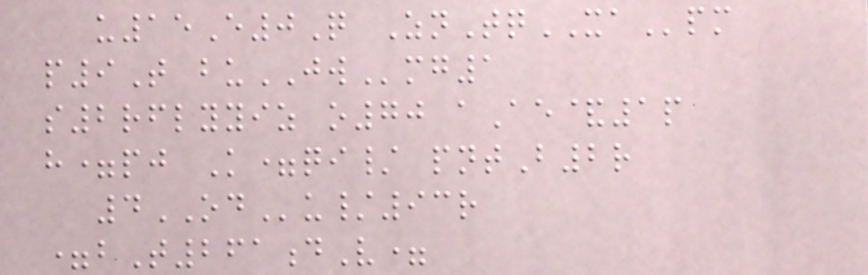u15E0Q ZnTqXApm
p9T buJWmg1
s2rflyyiz o70 aAe&1p
h=pj K=qi/ pntB2r
4ODu/93r
=bT261dV=
